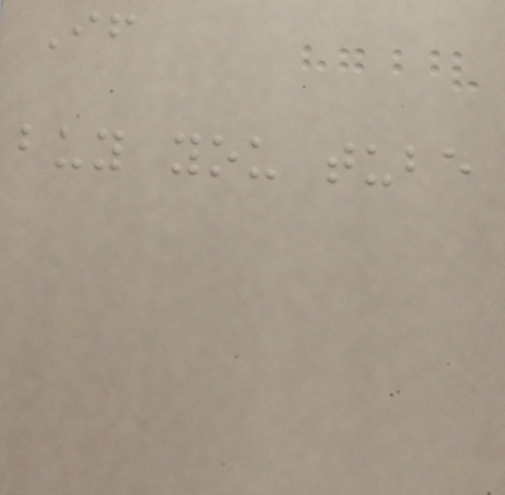If
buy you tube
